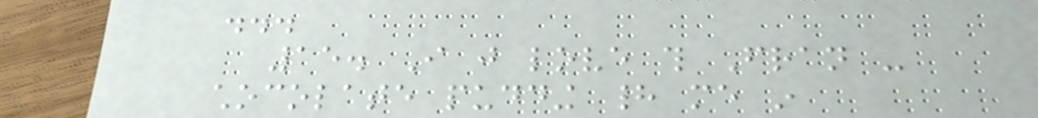...
15. I just love this Fran -
chocolate pudding had me in
